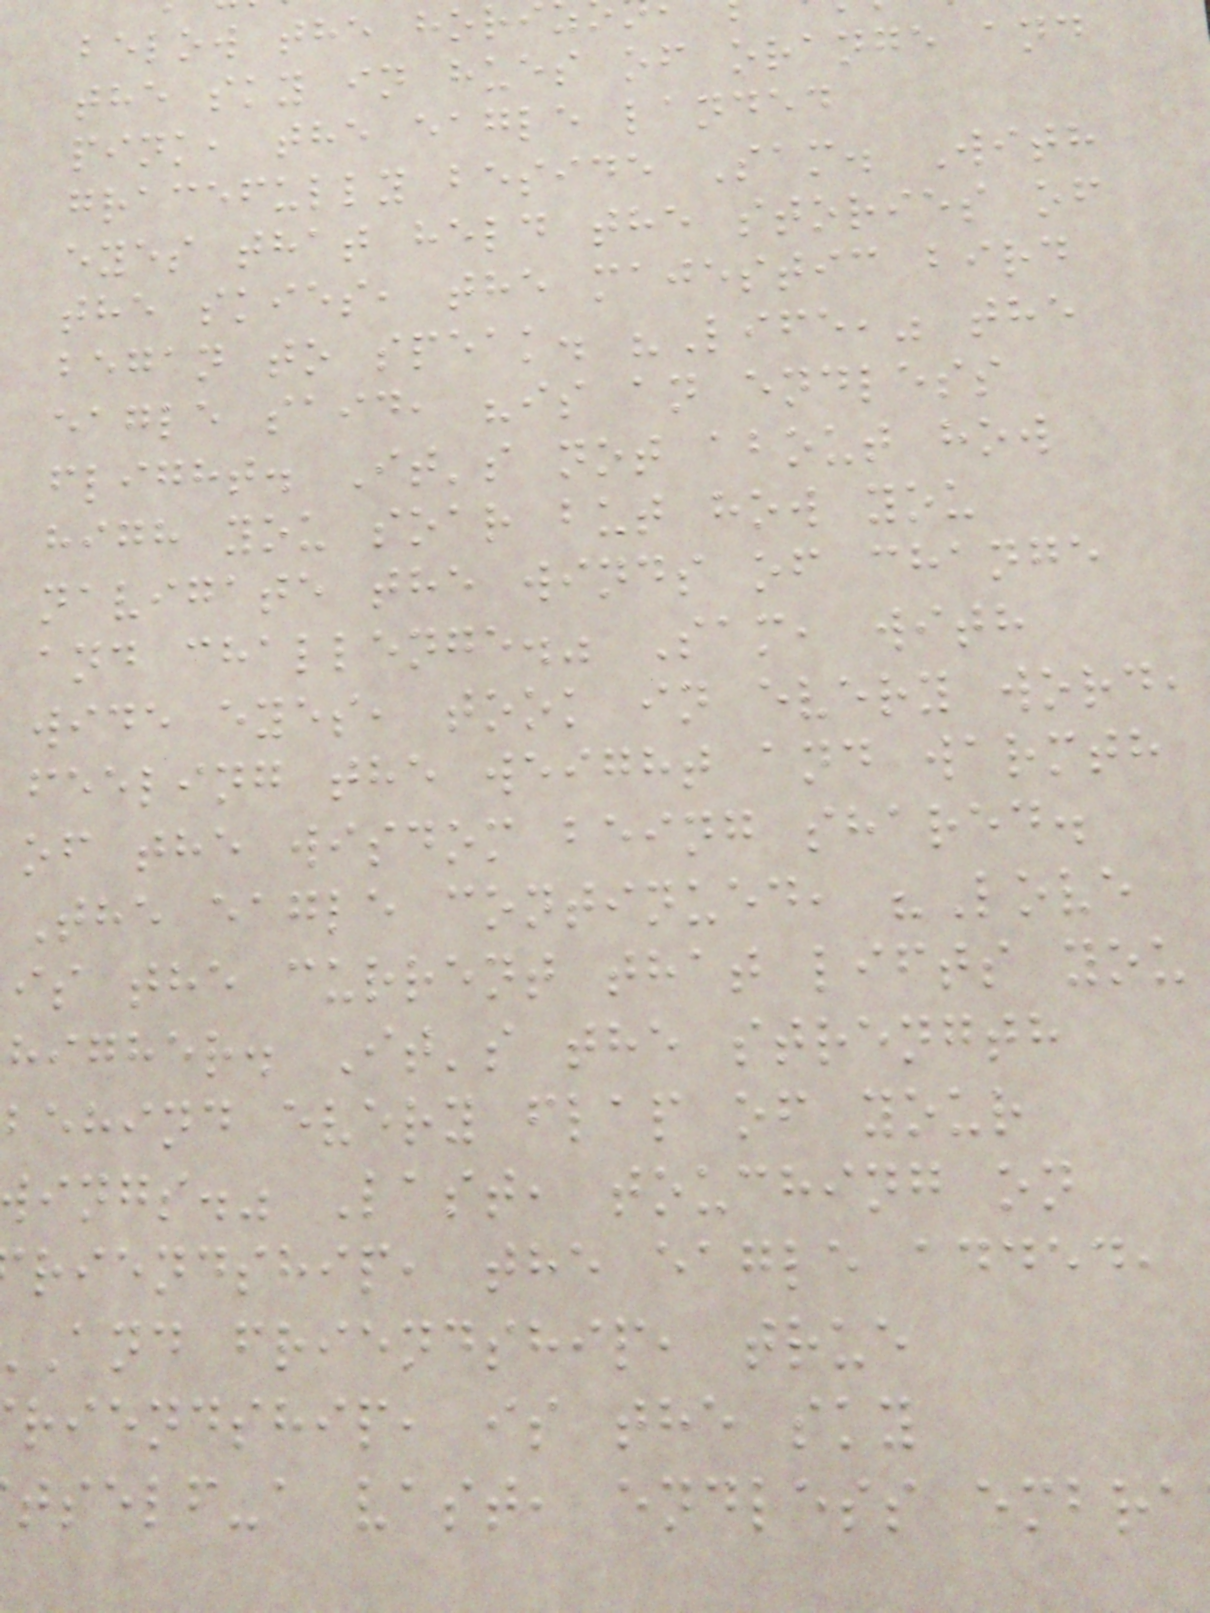below the hor
the sky in hues of orange and
pink, the eagle landed
gracefully beside Sam. With
eyes that held the stories of
the skies, the majestic bird
began to speak. "Life," the
eagle said, "is an endless
flight. It's not about how
high you soar but how you
navigate the winds of change
and challenge." Sam, with
wide eyes, took in every word,
feeling the weight and warmth
of the wisdom being shared.
The eagle continued, "Love
is the current that lifts you
higher. It's the strength
behind every flap of your
ings." Last, touching on
riendship, the eagle added,
And friendship, true
riendship, is the sky
tself-a vast, endless embra
